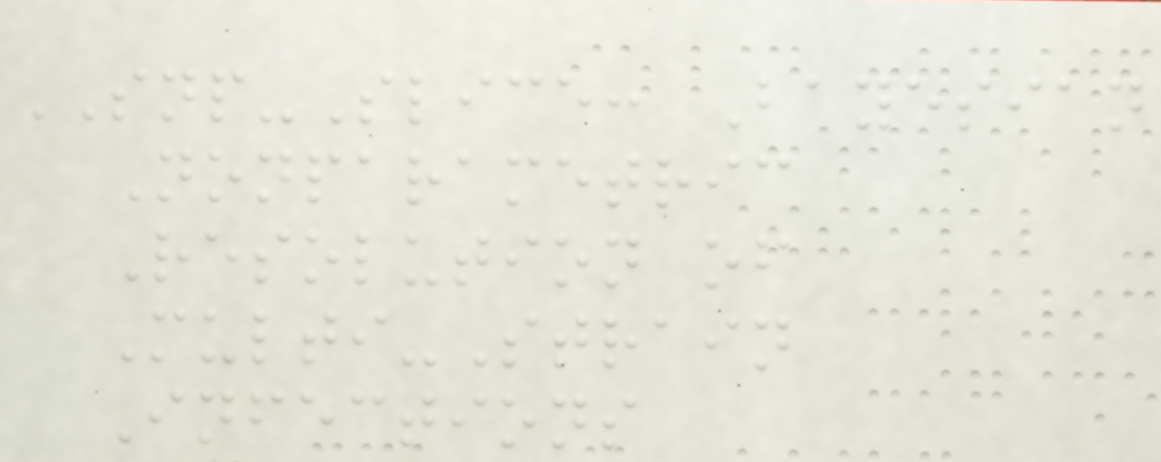SNP-Slice: Bayesian
Nonparametric
Resolution of
Multi-Strain
Infections
